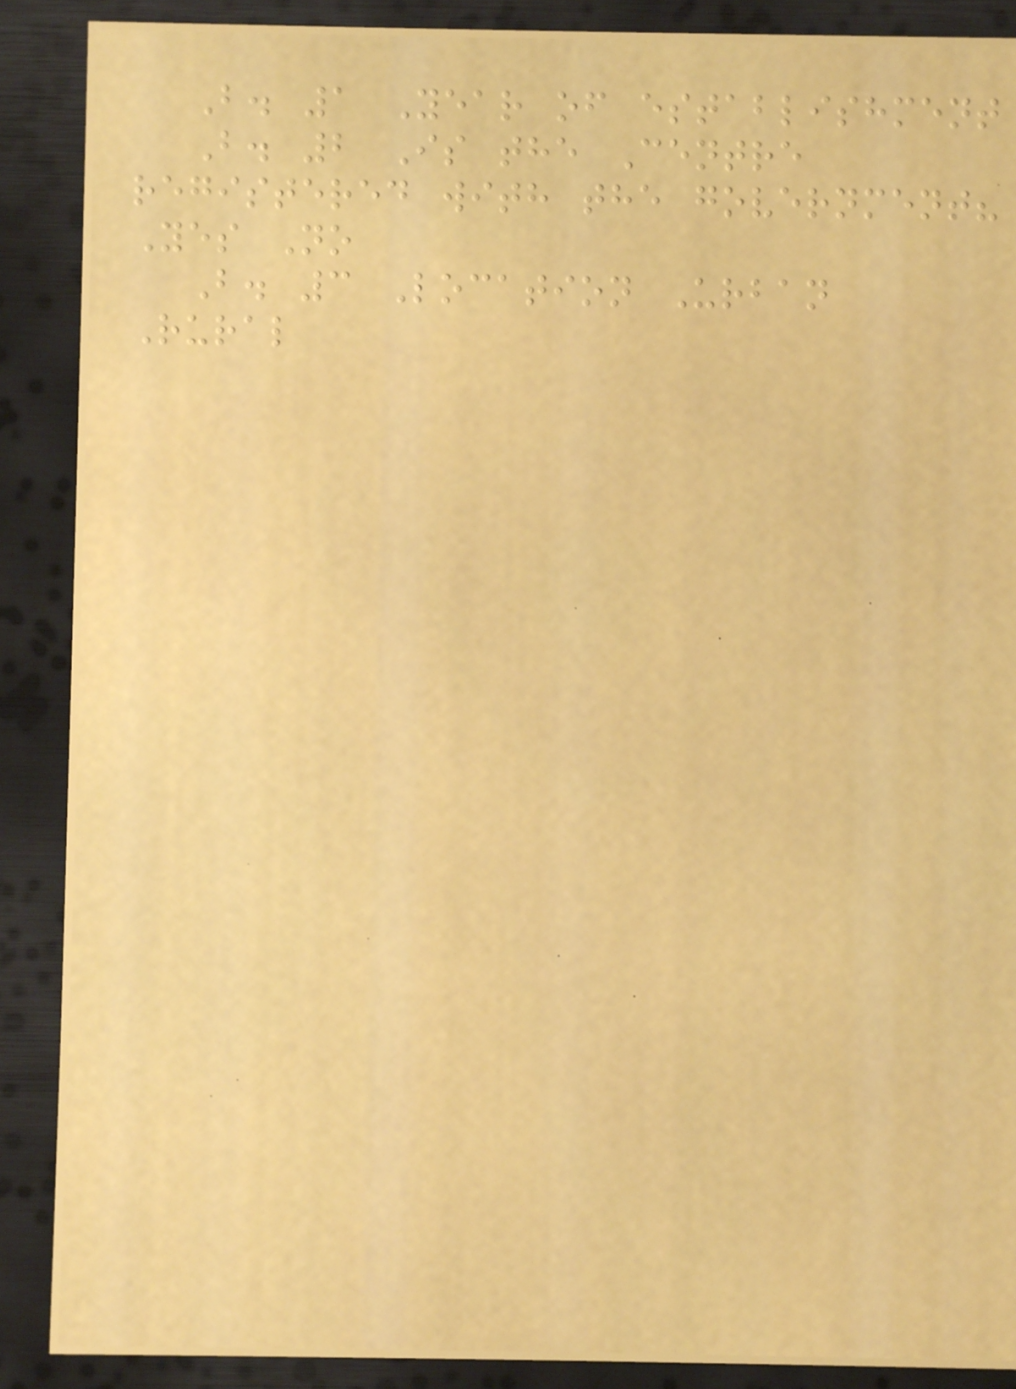B. 1 Year of establishment
B. 2 Is the Centre
registered with the government?
Yes No
B. 3 Location Urban
Rural
